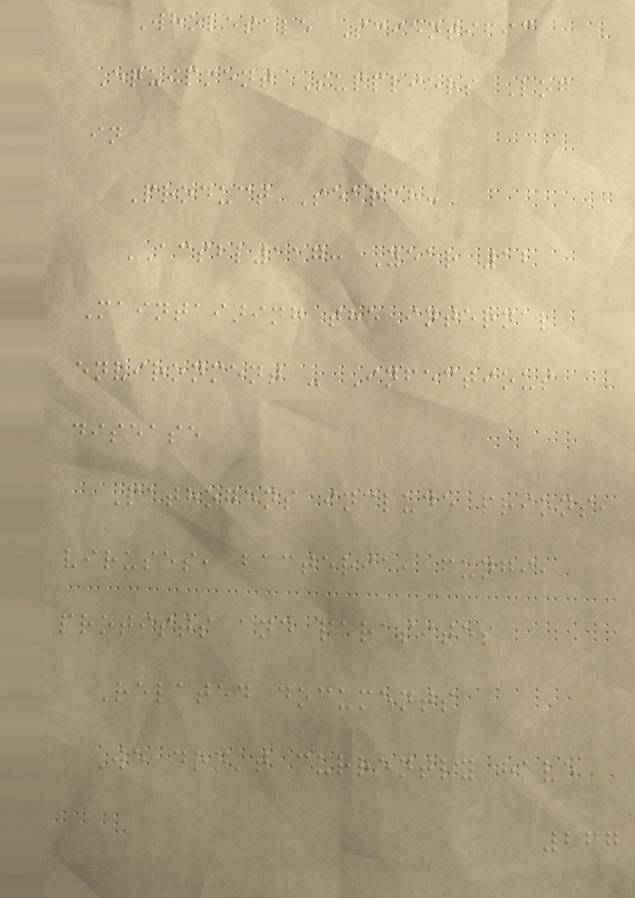Wholesale Scientific
Equipment Suppliers Log
in
Product Search:
ACSBL117: Year 12
Maintaining the internal
environment - Infectious
disease
Pathogens include prions,
viruses, bacteria, fungi,
protists and parasites
Related documents
We don't currently have
267
